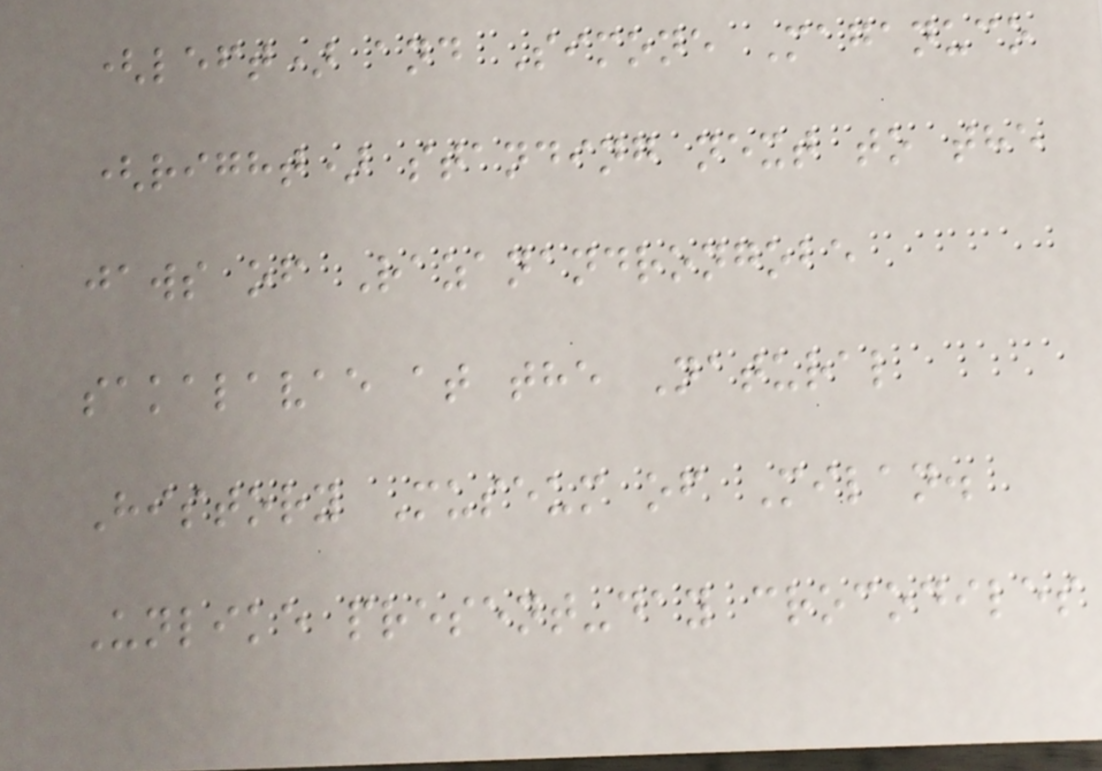(left) and Simone Maganuco
(right) standing next to the
jaws of Razanandrongobe
sakalavae at the Natural
History Museum of Milan.
Unlike present-day crocodiles
